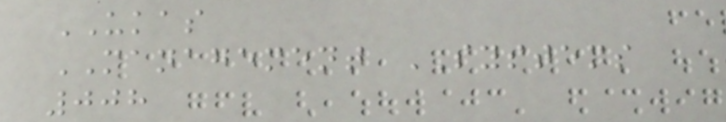UKAS
MANAGEMENT SYSTEMS
008
